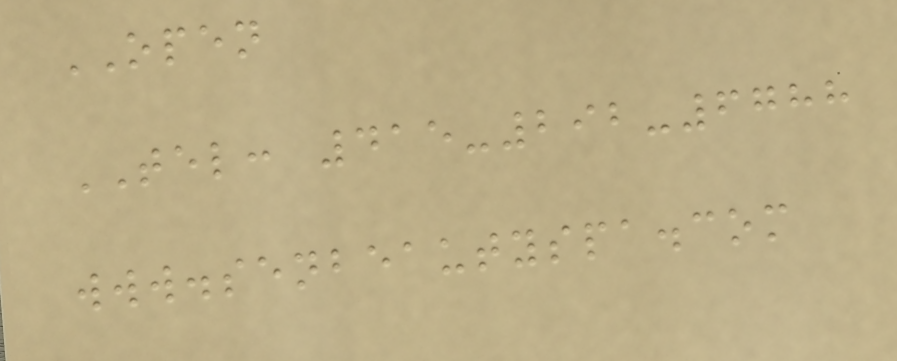OPEN
TEL: 415-292-6788
www.senbeautyspa.com
